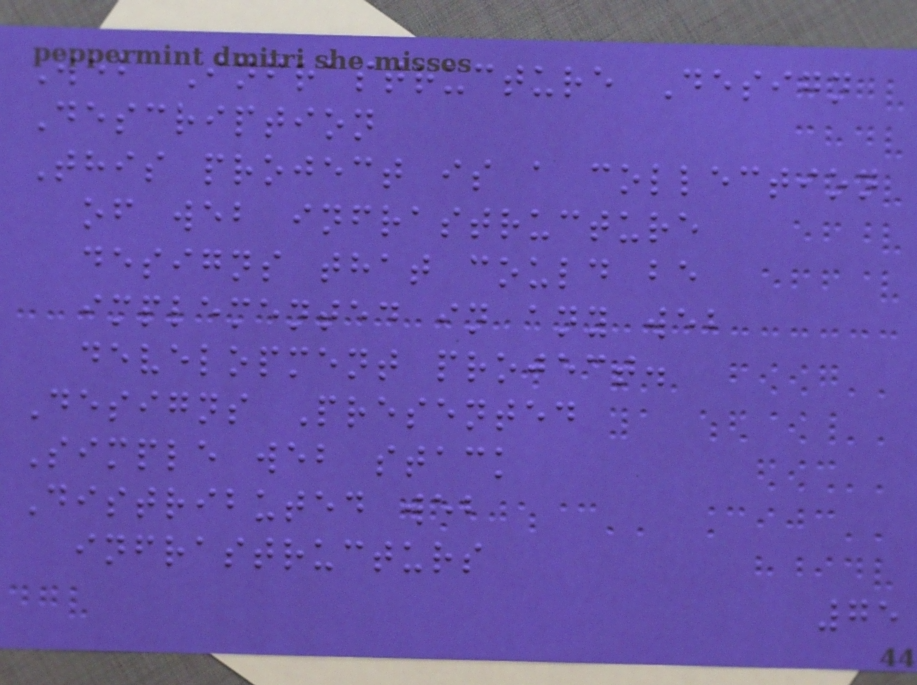Web Infrastructure Design
Description
This project is a collection
of web infrastructure
designs that could be
implemented in any web
development project.
Designs Presented
Simple web stack
Distributed web
infrastructurs
75
